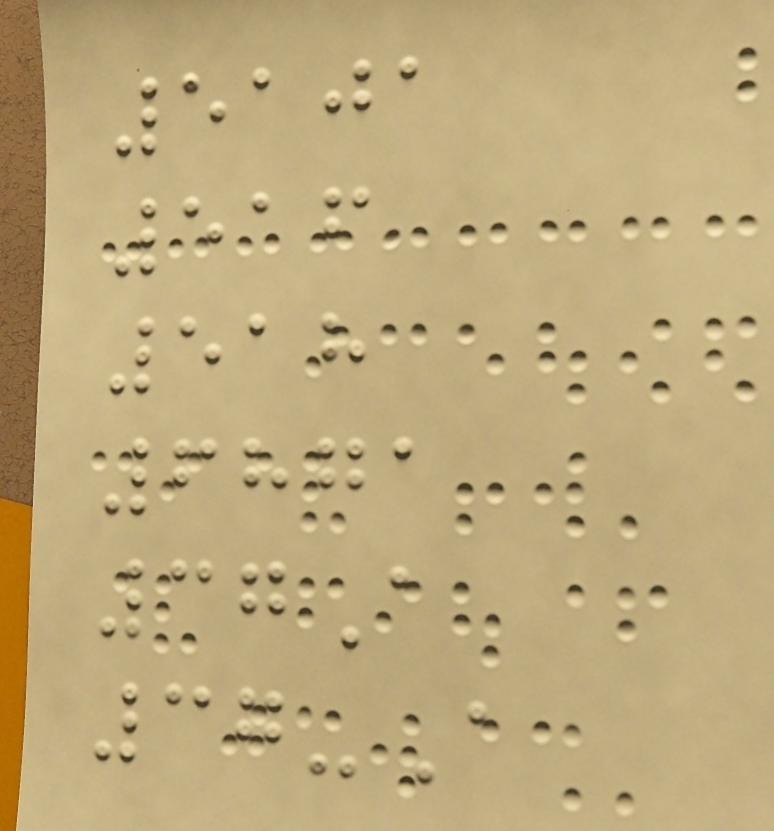5101
516
518
6871
37A
37-A
